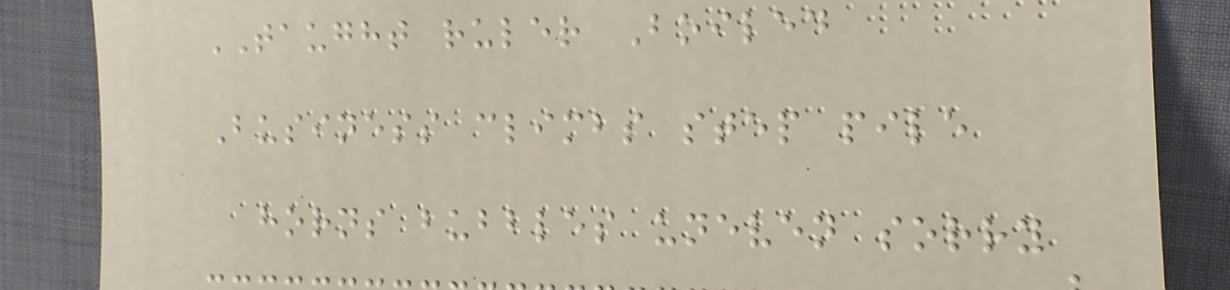TAUGHT ruler Boiled
Business climbs step pile
horns bubbles uneven sorry
